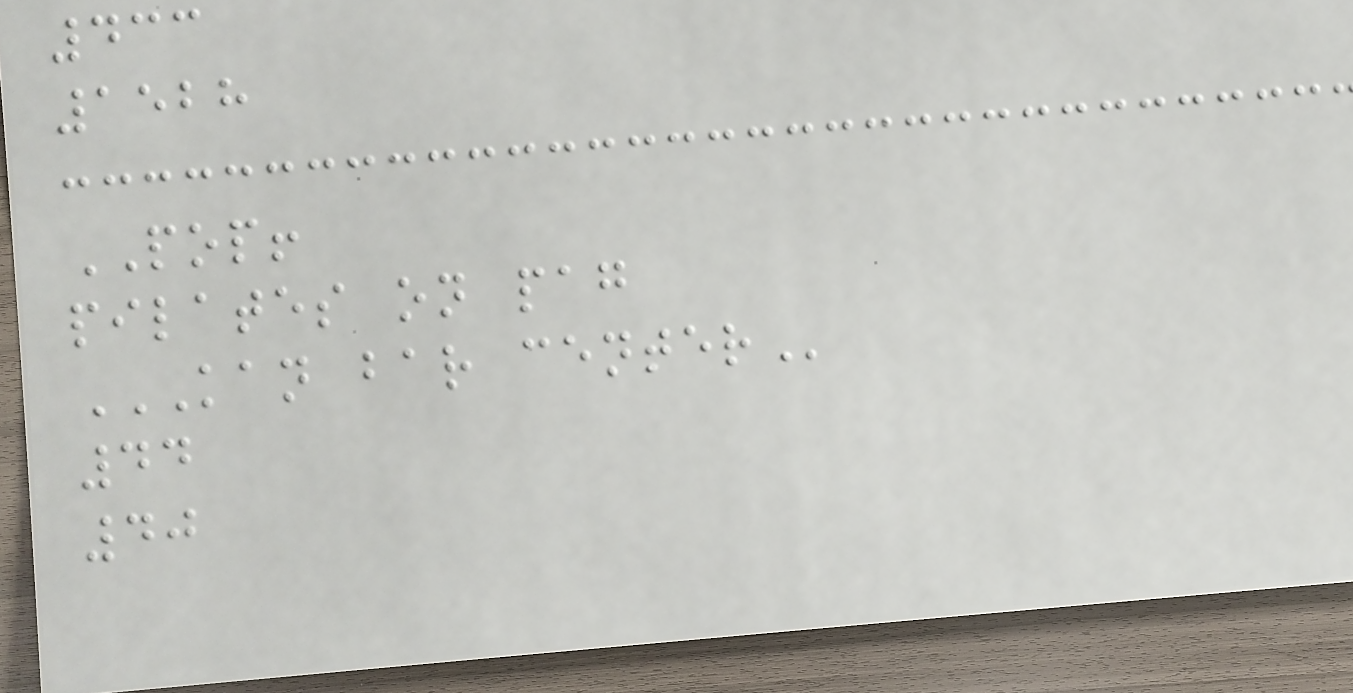433
1528
POP!
pilates on pag
KAN BAR CENTER
44
40
